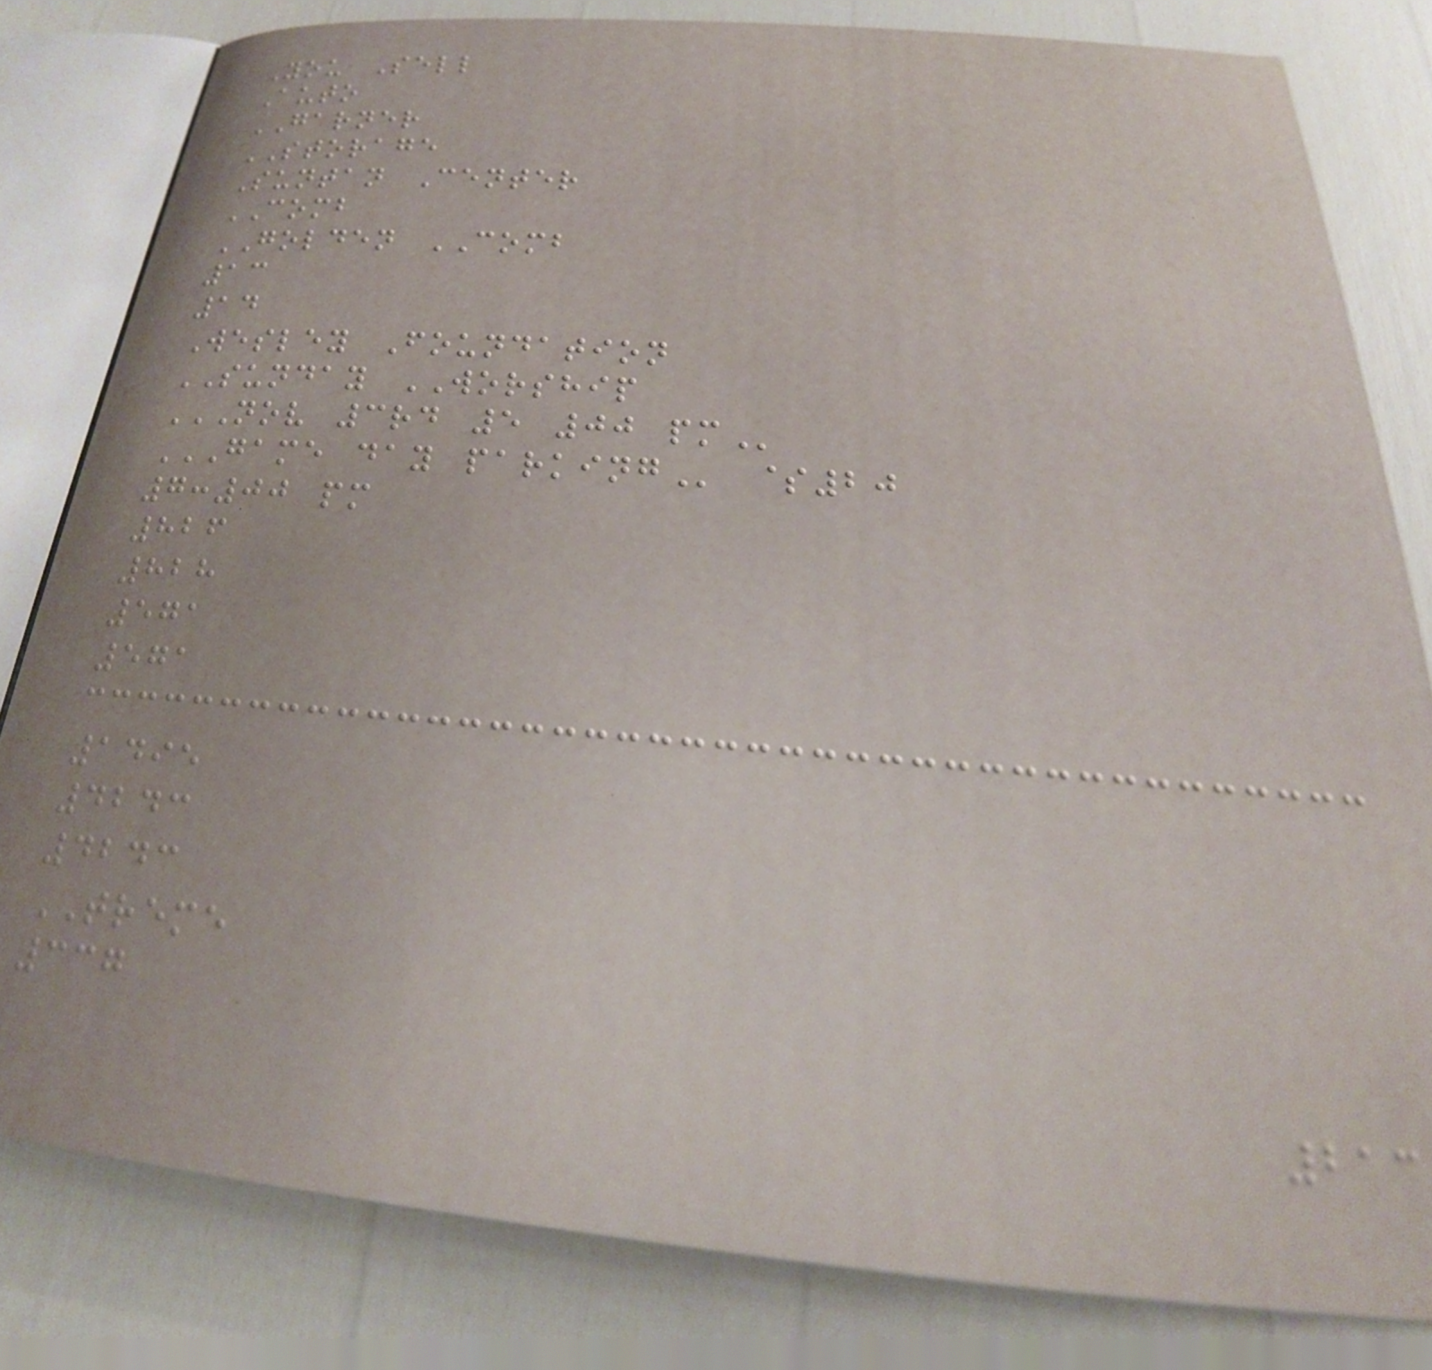You Sell
Auto
GARNER
STORAGE
Suntan Center
COMB
GOLDEN COMB
13
14
Wesley Foundation
SUNDAY WORSHIP
NOV 3RD 5 00 PM
GAME DAY PARKING $20
7:00 pm
826
828
571
571
1495
4243
4243
TREME
337
213
